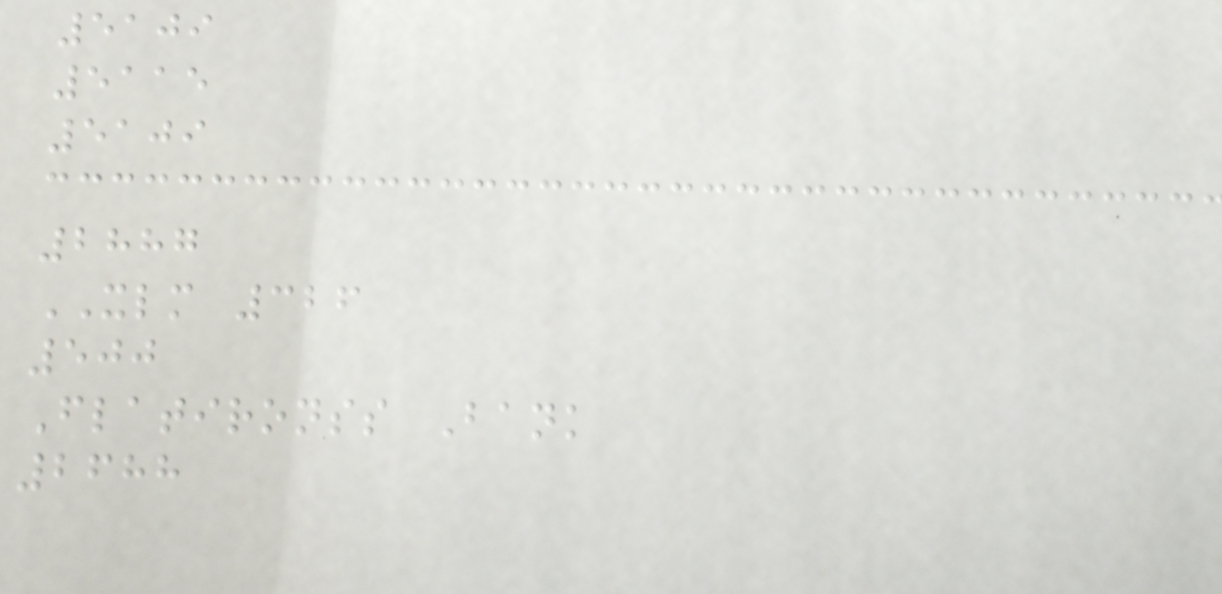5109
5115
5109
2887
XLM 326
500
Flatironss Bank
2688
